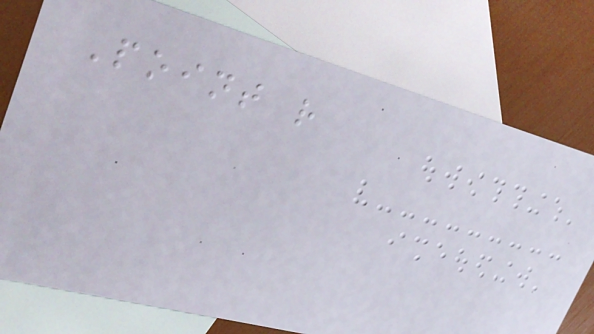Point r
